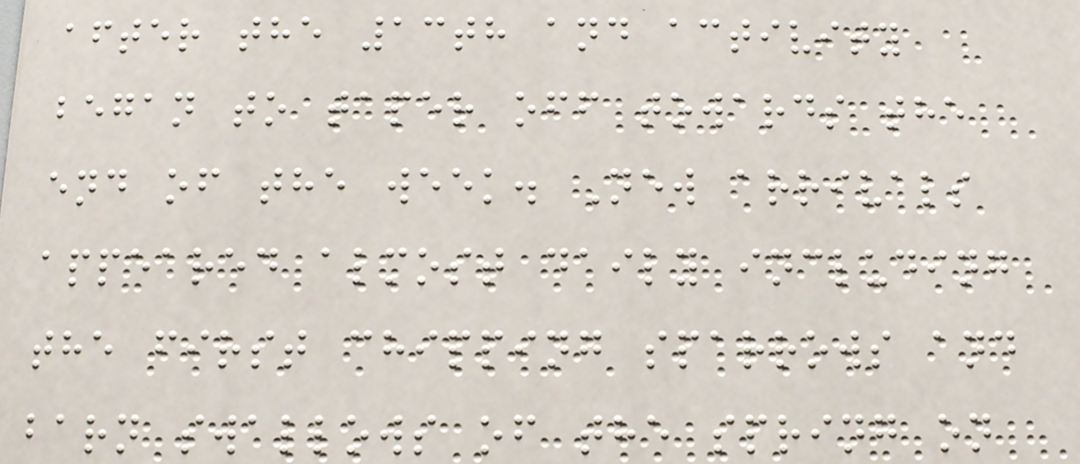after the 13th and activity
began to taper off towards the
end of the week. New arrivals
appeared almost daily including
the first chipping sparrows and
barn swallows of the spring on
